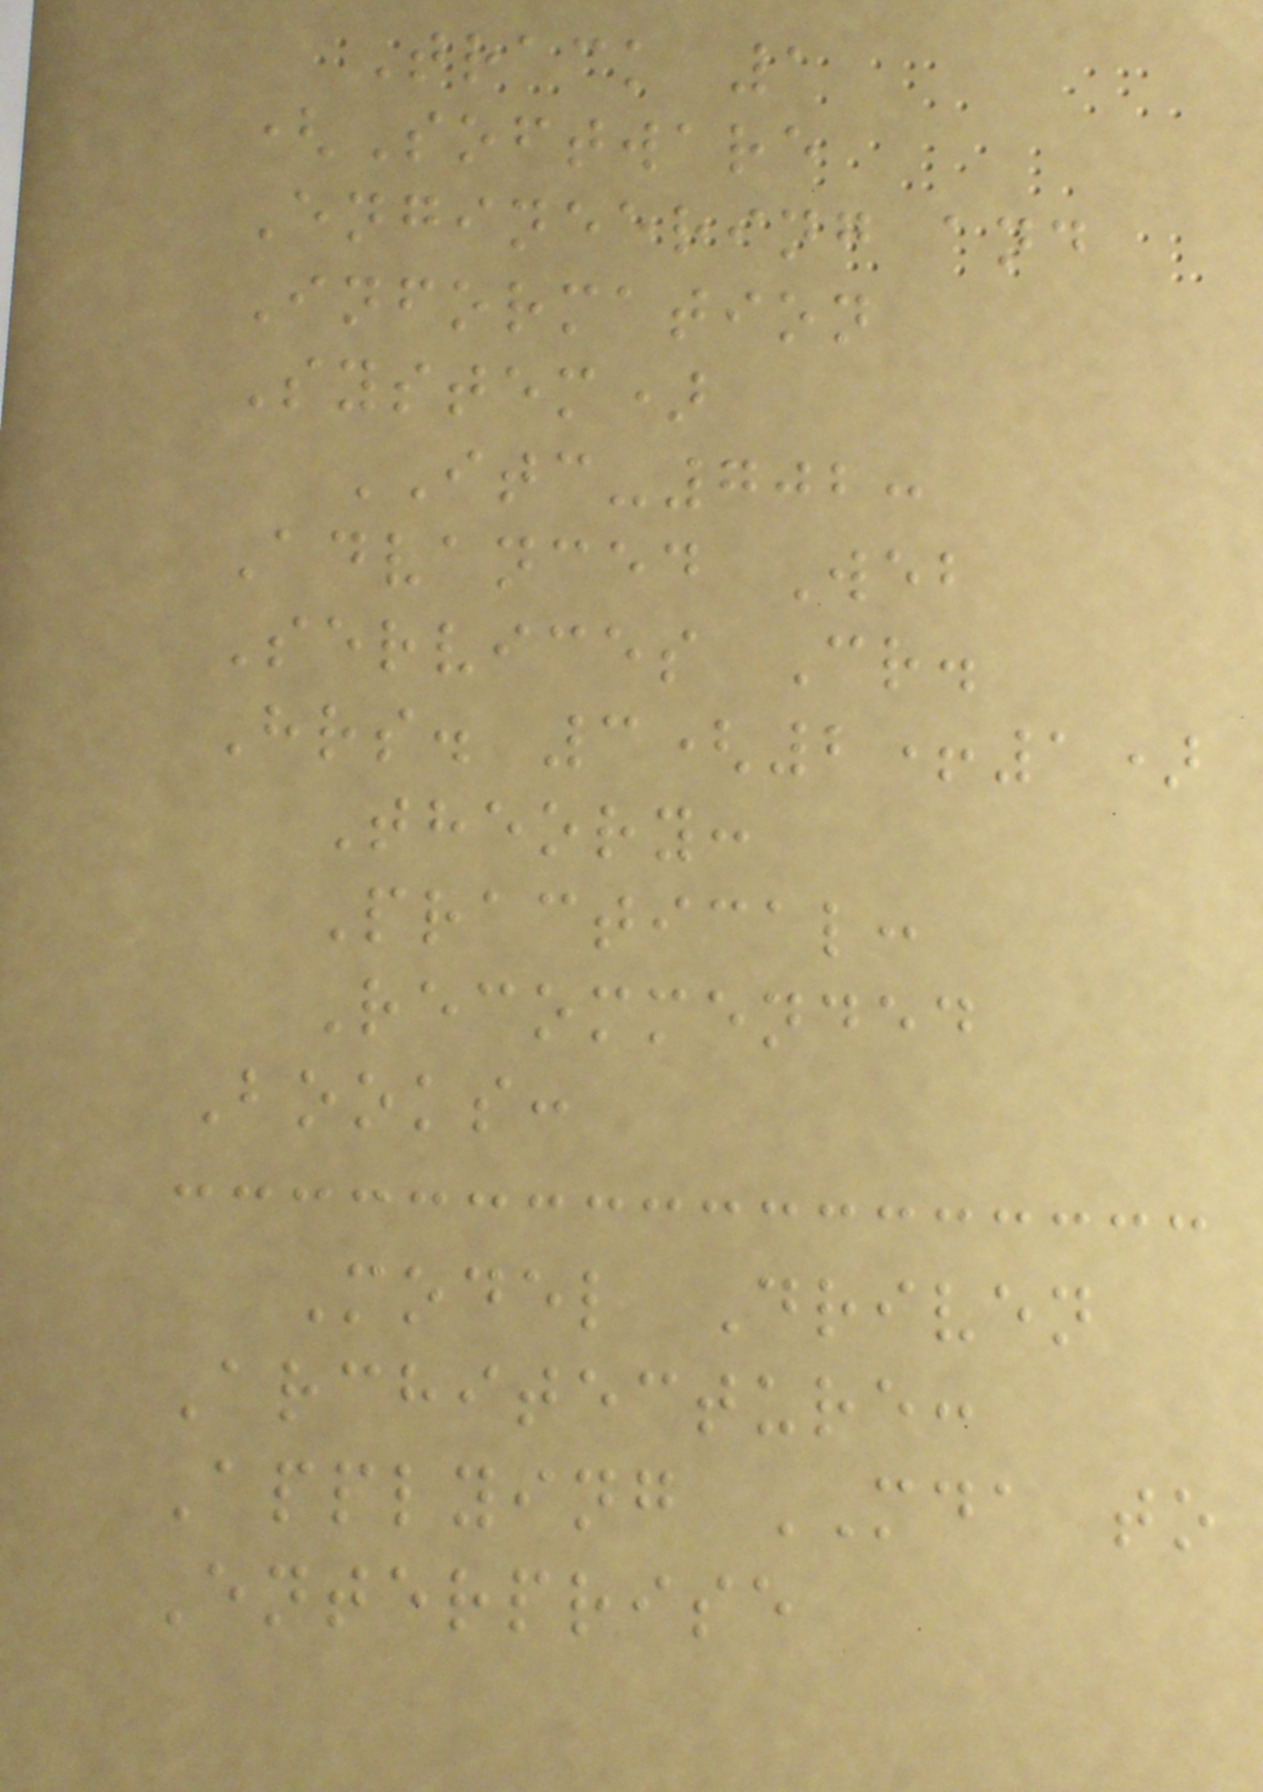Track 1
(Software
Engineering and
Information
System)
ITC-702:
Advanced Web
Services Cr.
Hrs. 3(2+1)
Theory:
Practical:
Recommended
Books:
Model Driven
Architecture:
Applying MDA to
Enterprise
